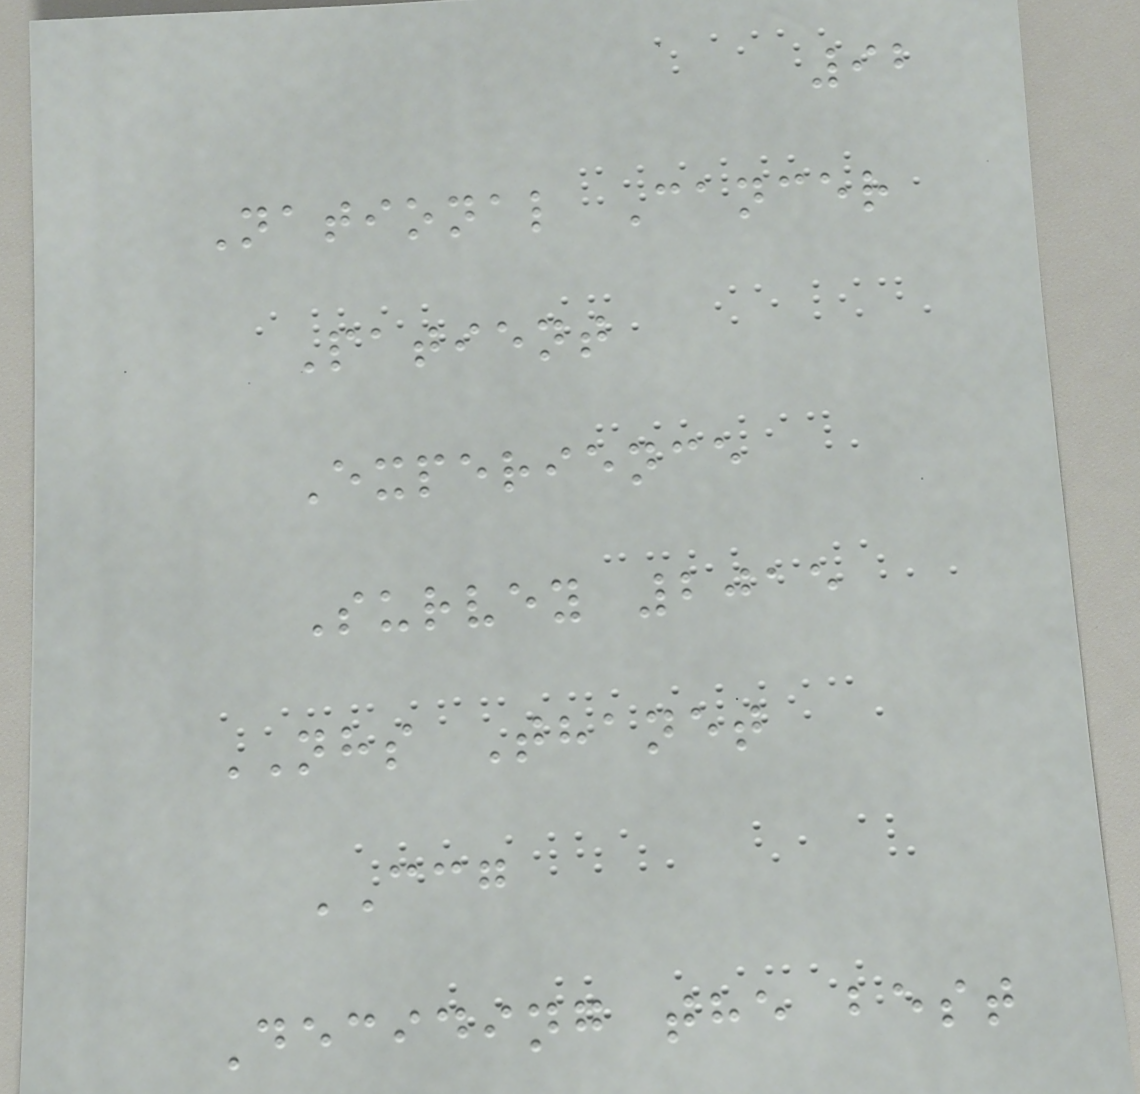92
National Cancer
Patient
Experience
Survey 2015
NHS Thanet
CCG
Deciding the best
